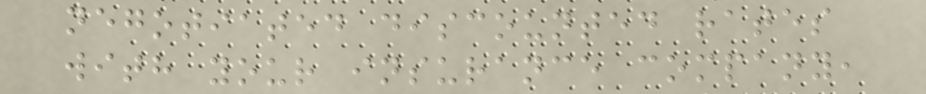negotiated discounted rates
with your insurance company,
